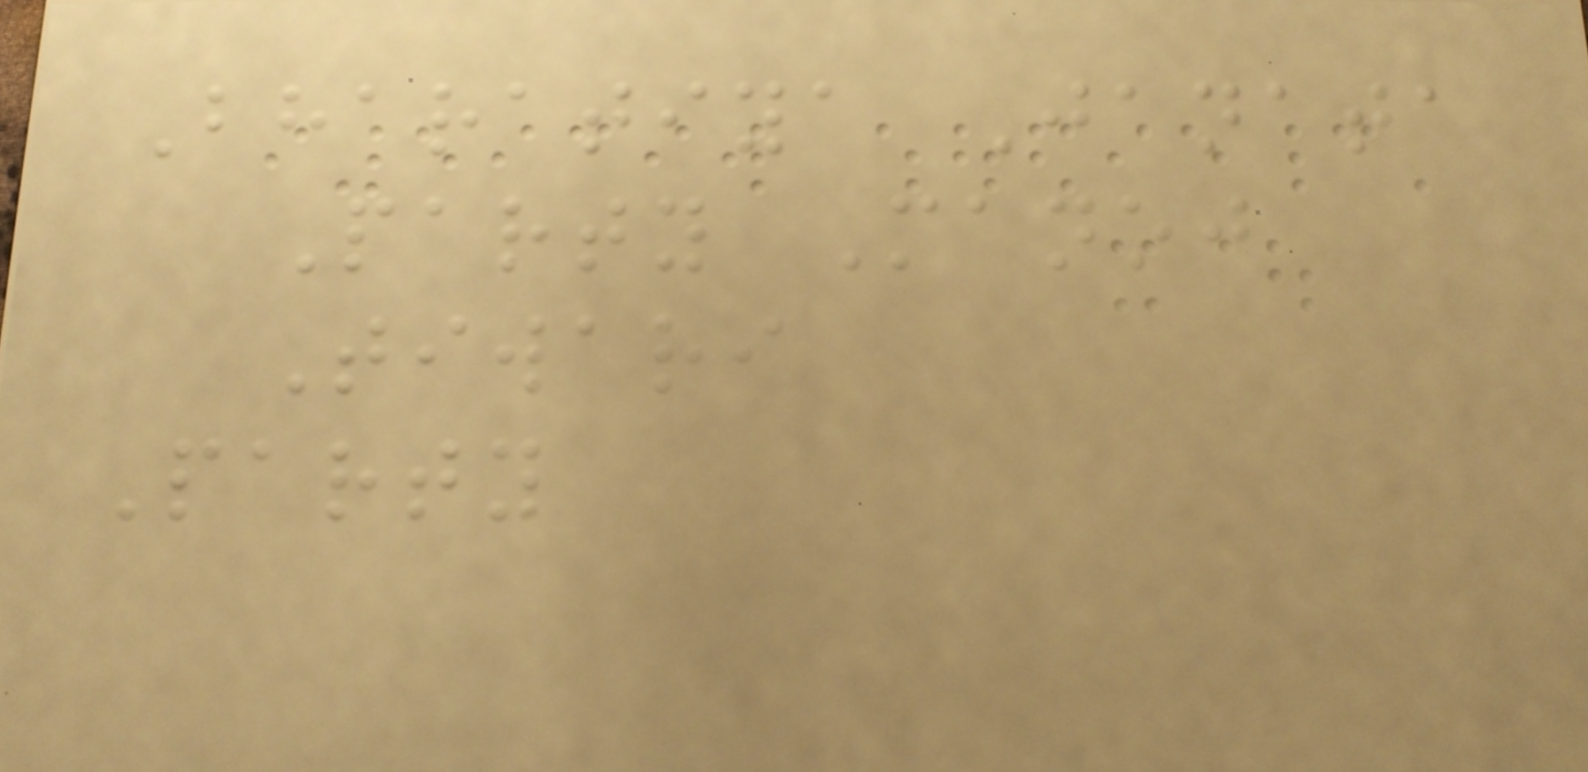Bharatiya Janata
Party Manoj
Tiwari
Party
